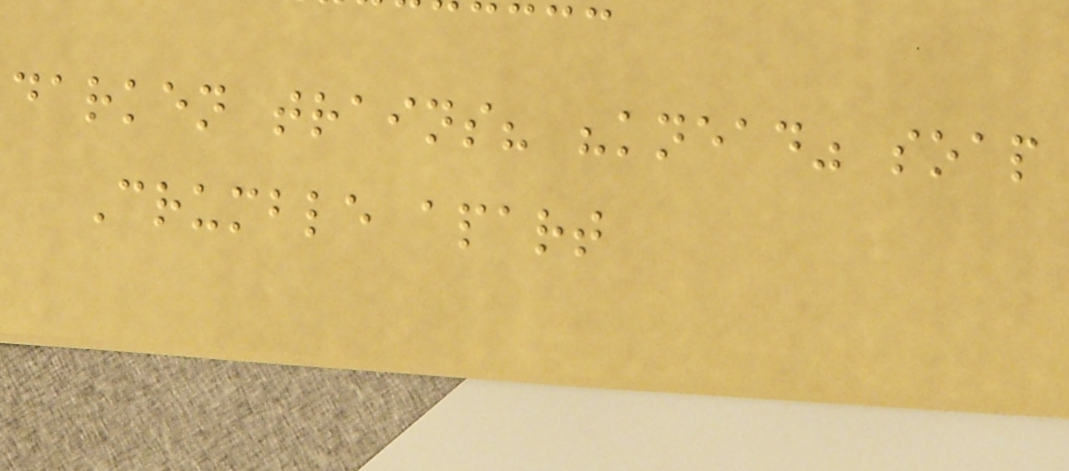darken trains? "knead" soap
Crumble apart
